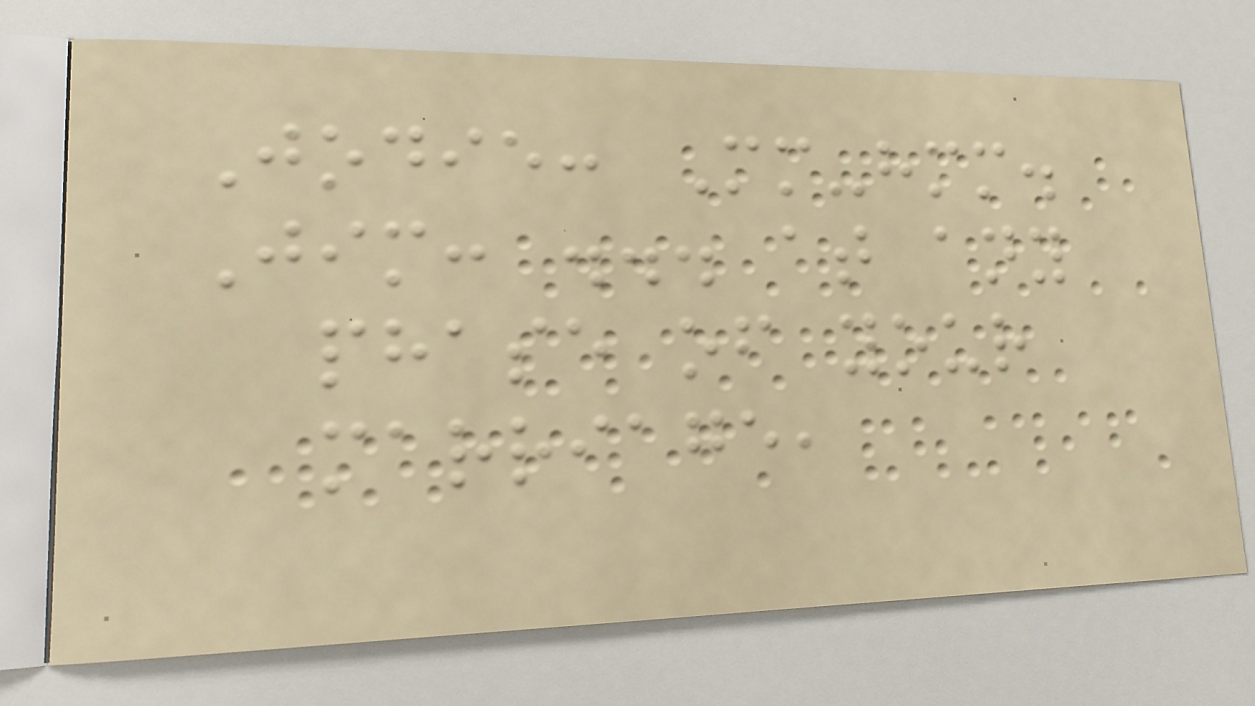Jodie: Mm-hmm.
Jim: ... at any
phase of your
marriage,
